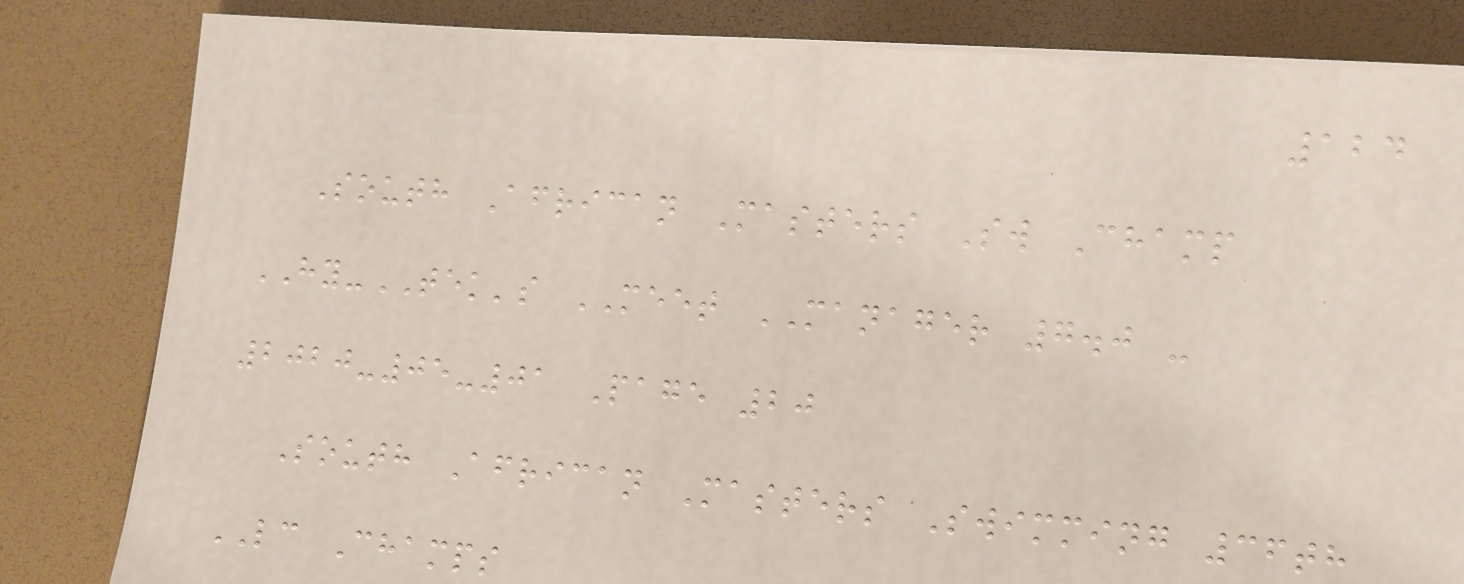124
South African Masters Sw Champ
HY-TEK's MEET MANAGER 7.0 -
2020-05-01 Page 20
South African Masters Swimming 36th
LC Champs
